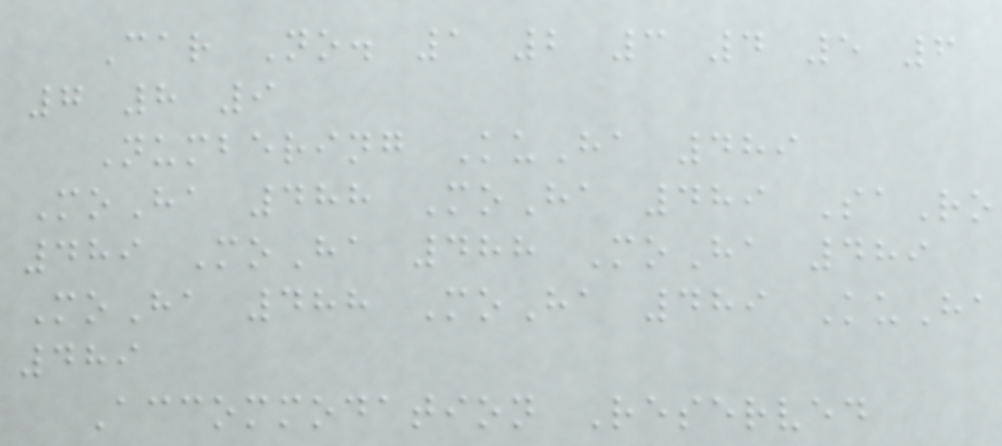Car No. 1 2 3 4 5 6
7 8 9
Numbering KuHa 489
MoHa 488 MoHa 489 SaRo
489 MoHa 488 MoHa 489
MoHa 488 MoHa 489 KuHa
489
Accommodation Reserved
